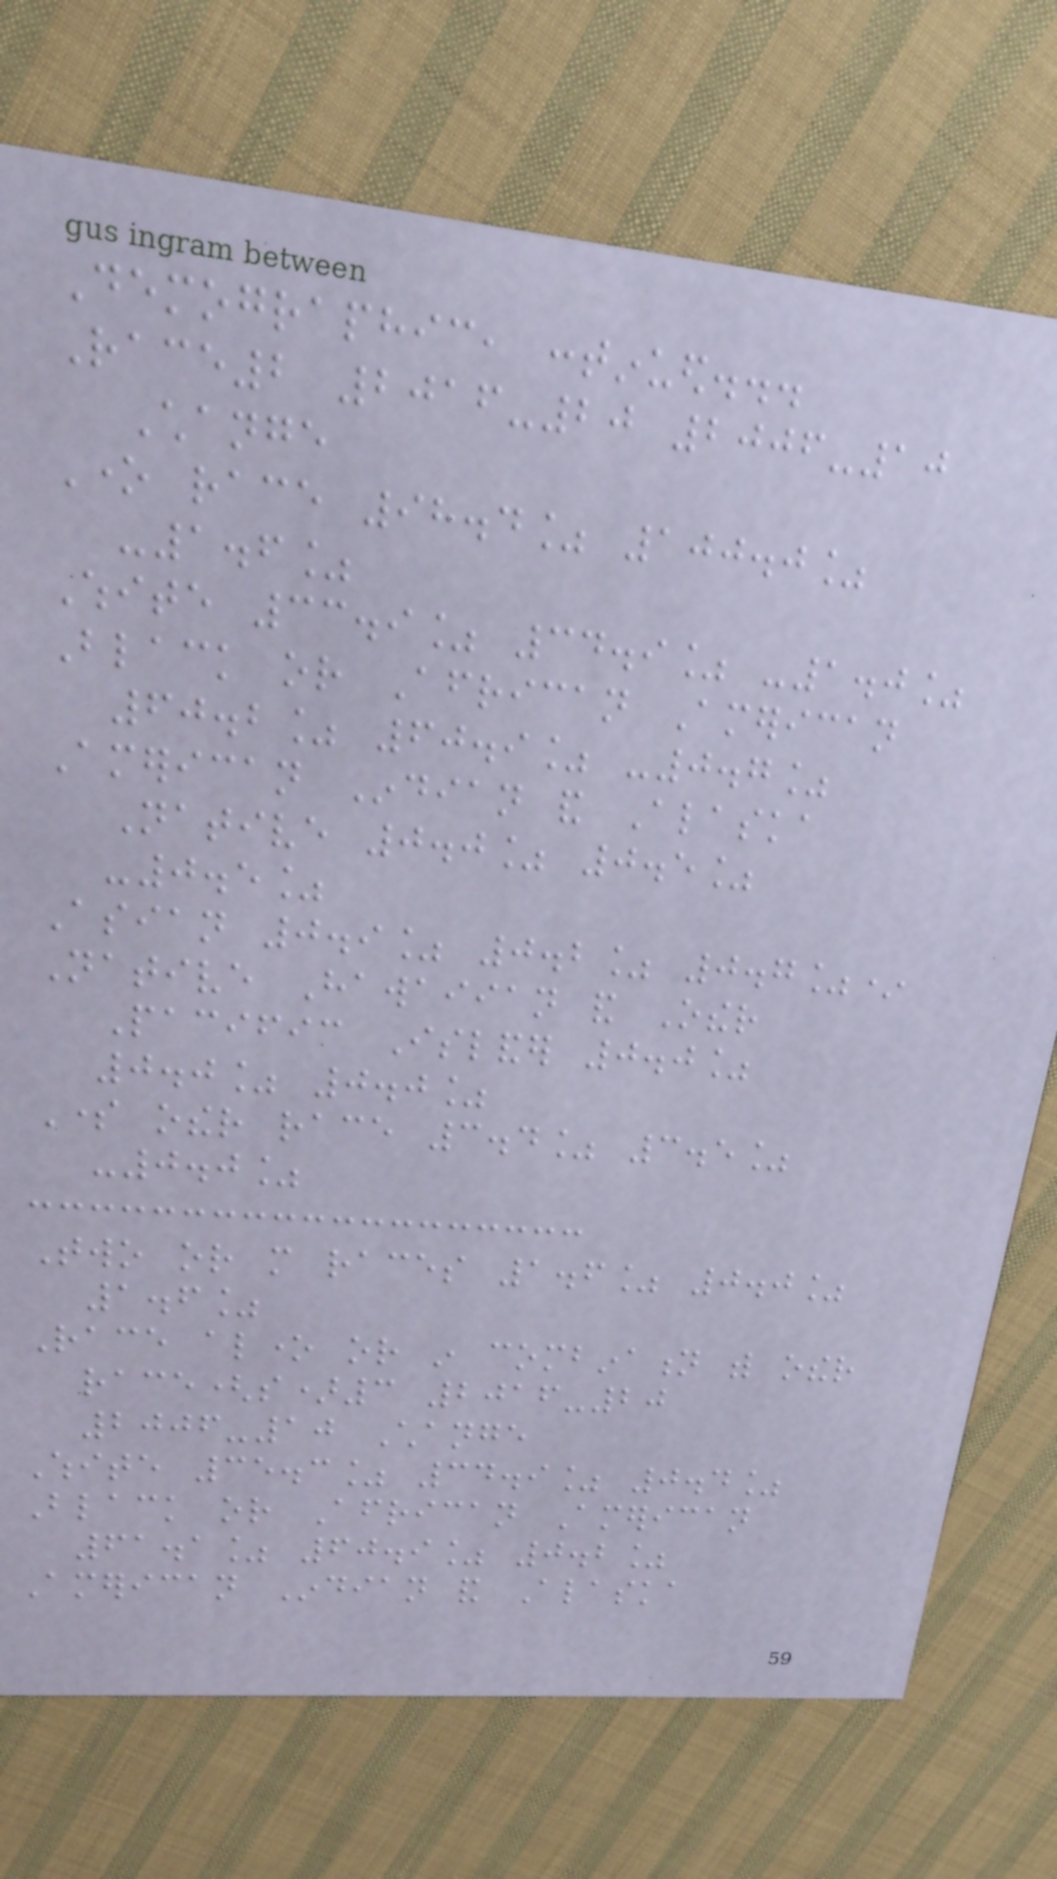Demographic, continued...
Race2 2016-20 2006-10
Change
One race 98.4% 100.0%
-1.6%
White 33.9% 34.9% -1.0%
Black or African American
60.2% 60.9% -0.7%
American Indian and Alaska
Native 0.0% 0.5%
-0.5%
Asian 0.9% 0.2% 0.7%*
Native Hawaiian and Other
Pacific Islander 0.0%
0.0% 0.0%
Some other race 3.4% 3.5%
-0.0%
Two or more races 1.6% 0.0%
1.6%
Race alone or in combination with other
race(s)3 2016-20
2006-10 Change
White 35.3% 34.9% 0.4%
Black or African American
61.1% 60.9% 0.2%
American Indian and Alaska
